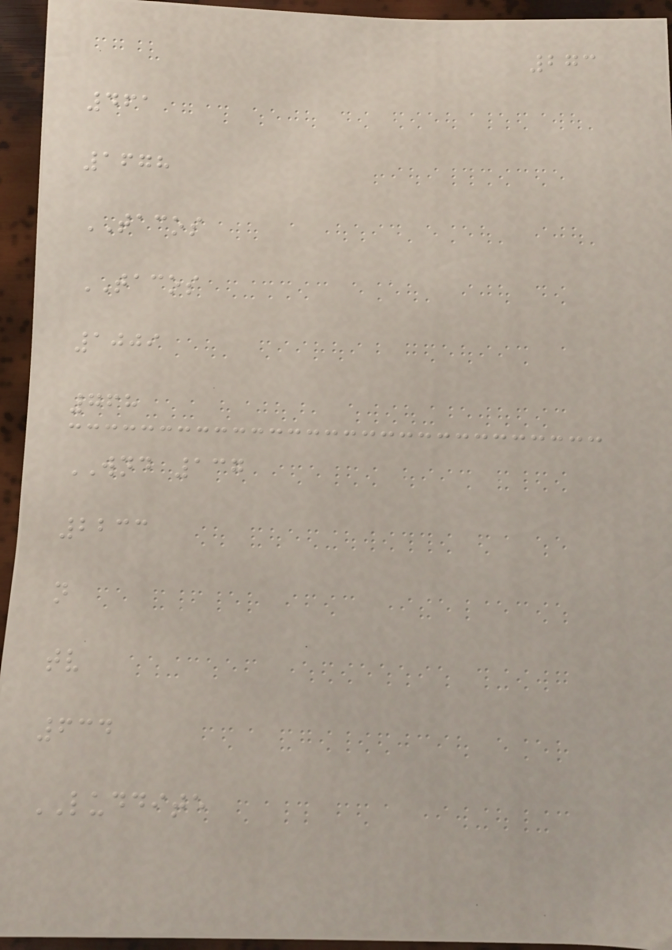273
461
1678
TACOS
TACOS
1009
768
WND 137
2233
n
tv
634
LUDDITE
